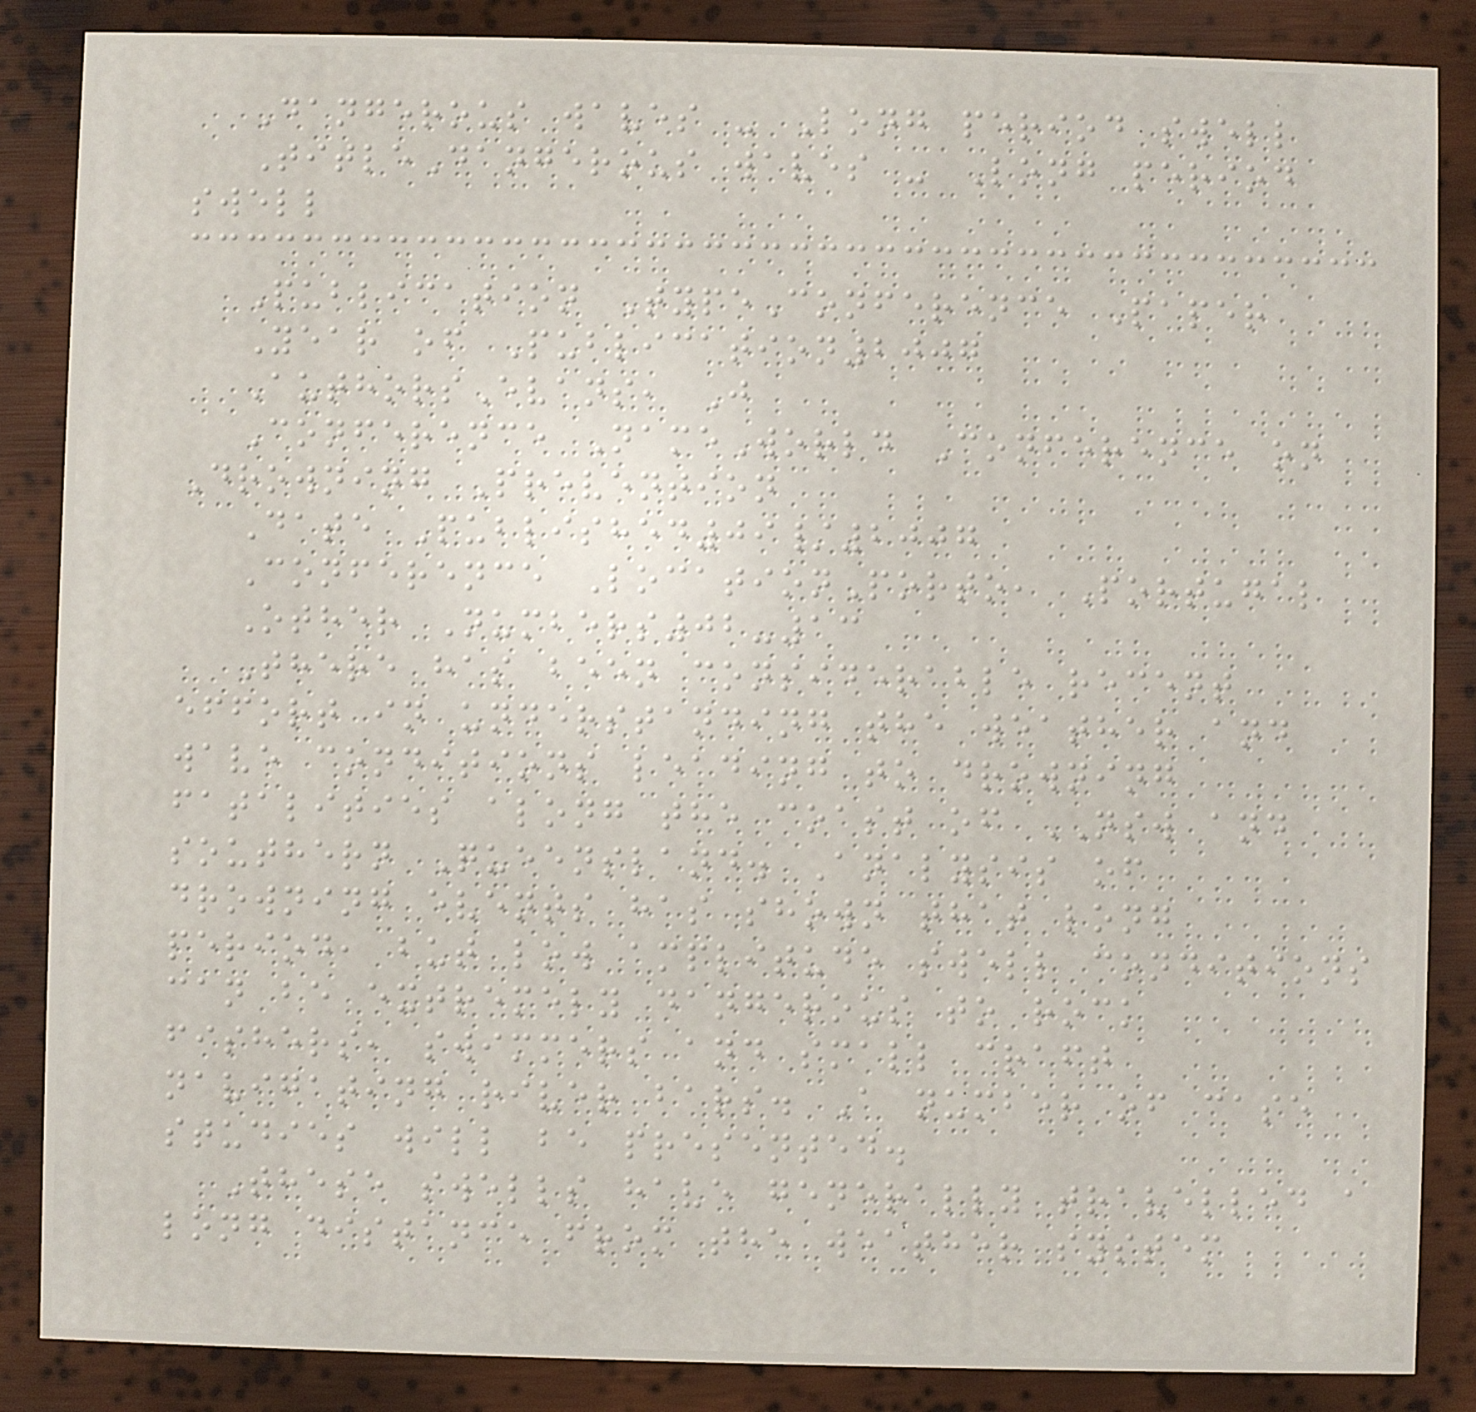Dangerous waves - Long period swell
TitleDangerous waves - Long period
swell
Publication TypeConference Paper
Year of Publication2007
AuthorsEvans, J
Conference NameWorld Conference on
Drowning Prevention
Date Published09/2007
Conference LocationPorto, Portugal
Other Numbers02-13
There has been considerable recent
effort in understanding the weather and
wave conditions leading to drowning
fatalities along the coast of NSW and
southern Queensland. Analysis of
drowning events has shown that long
period, but low amplitude swell conditions
can be extremely dangerous to rock
fishers, swimmers and small craft
navigating river bars. A number of case
studies will be presented.
These swells have generally travelled a
long distance from the weather system
